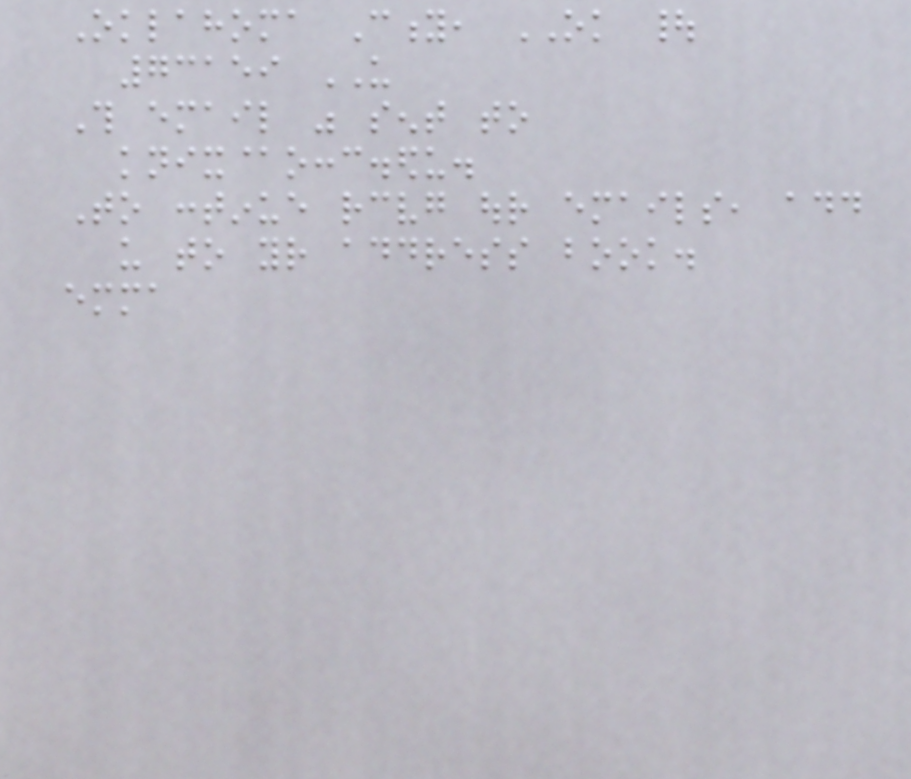Oklahoma City, OK |
73159 US
This email was sent to
knix@occc.edu.
To continue receiving our emails, add
us to your address book.
emma
